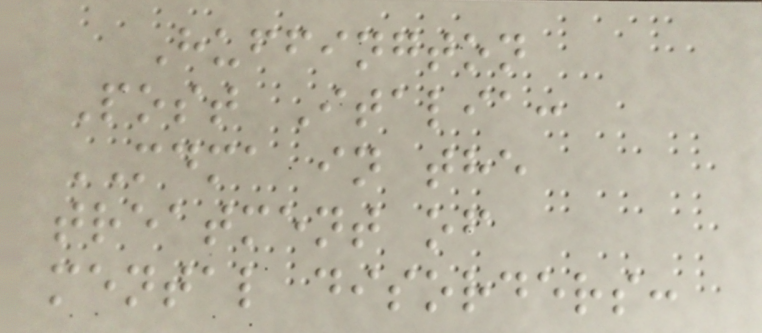Huffington
Post Italia:
MDMA in the
treatment of
mental disorders:
